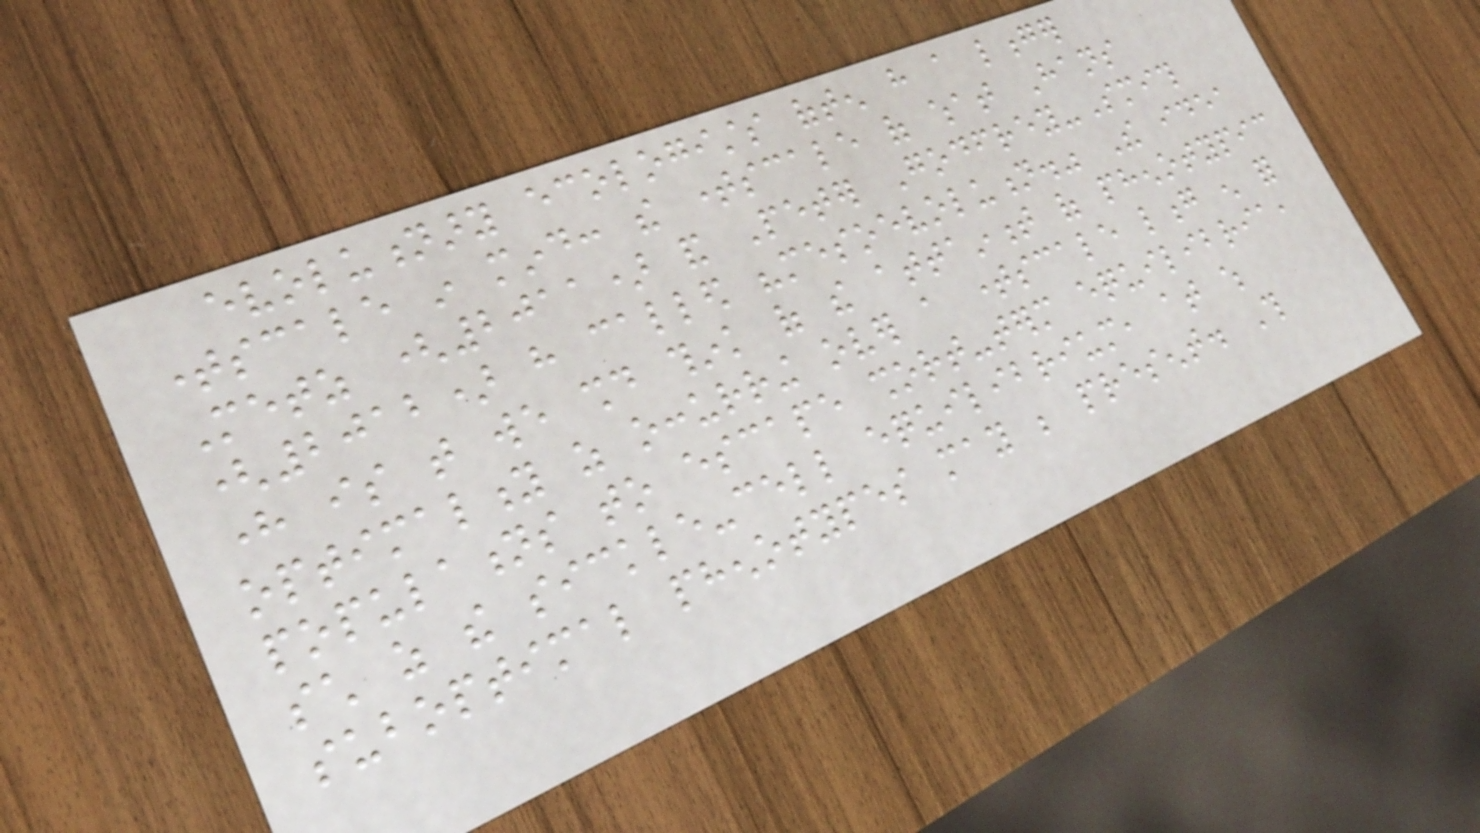evolutionary ecologists often have a longer
timescale in mind: the timescale of what Hans
Metz (2011) and Peter Godfrey-Smith
(2012) have called "mesoevolution." The idea
here is that we should think of the attainment of phenotypic
optimality as occurring over a timescale long enough for
populations to escape short-term equilibria,
such as the sickle-cell equilibrium, at which
suboptimal phenotypes may be present. This
